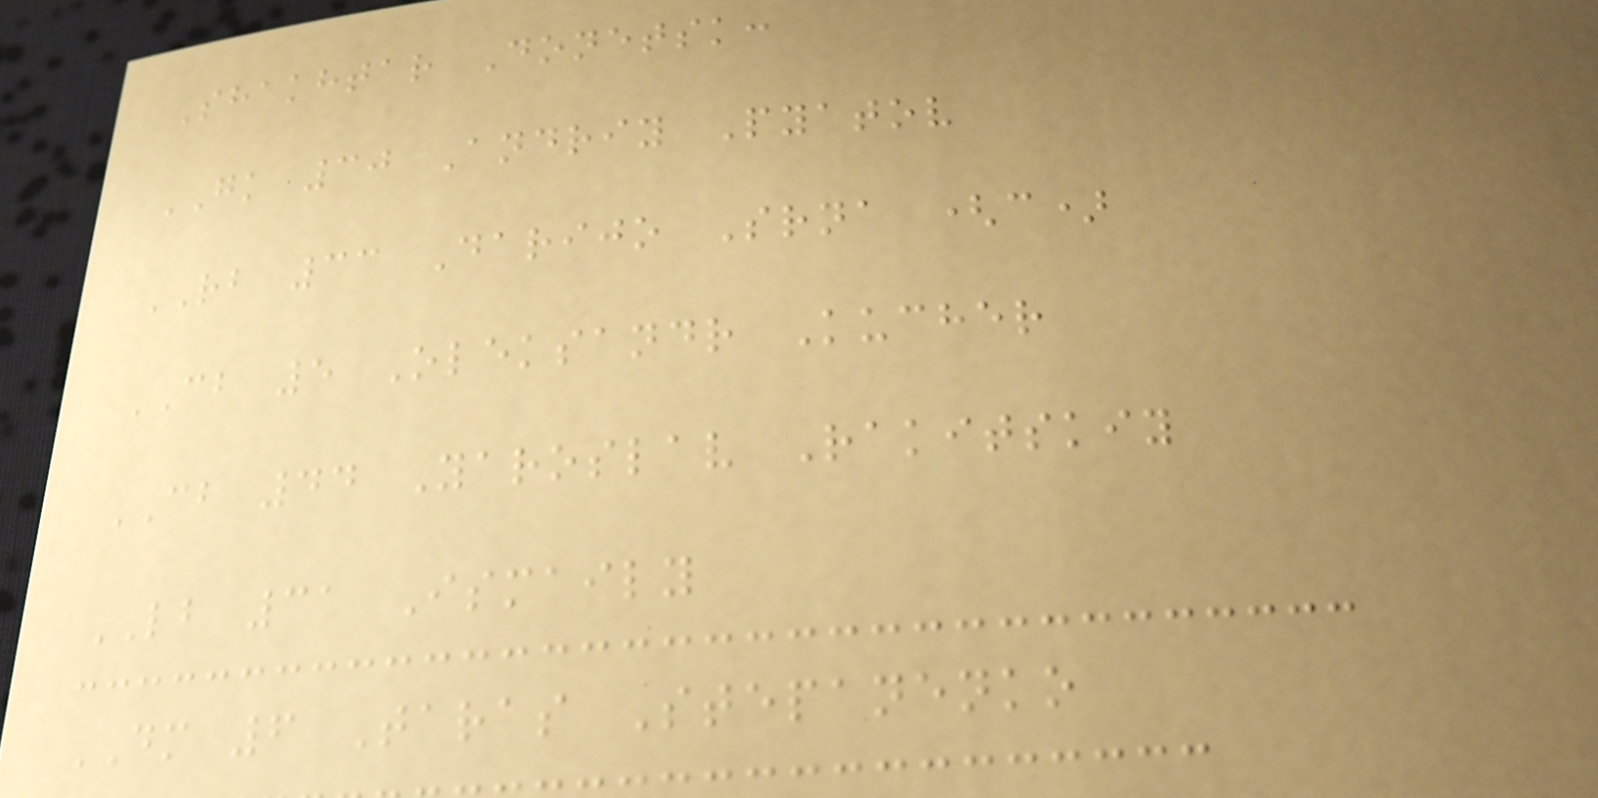Shakhtar Donetsk:
GK 30 Andriy Pyatov
RB 33 Darijo Srna (c)
CB 5 Oleksandr Kucher
CB 44 Yaroslav Rakitskiy
LB 31 Ismaily
DM 6 Taras Stepanenko
